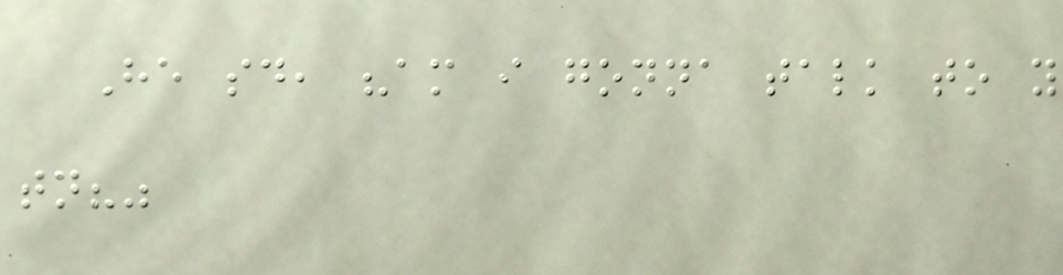He said, "am i gonna talk to you
tonight?"
